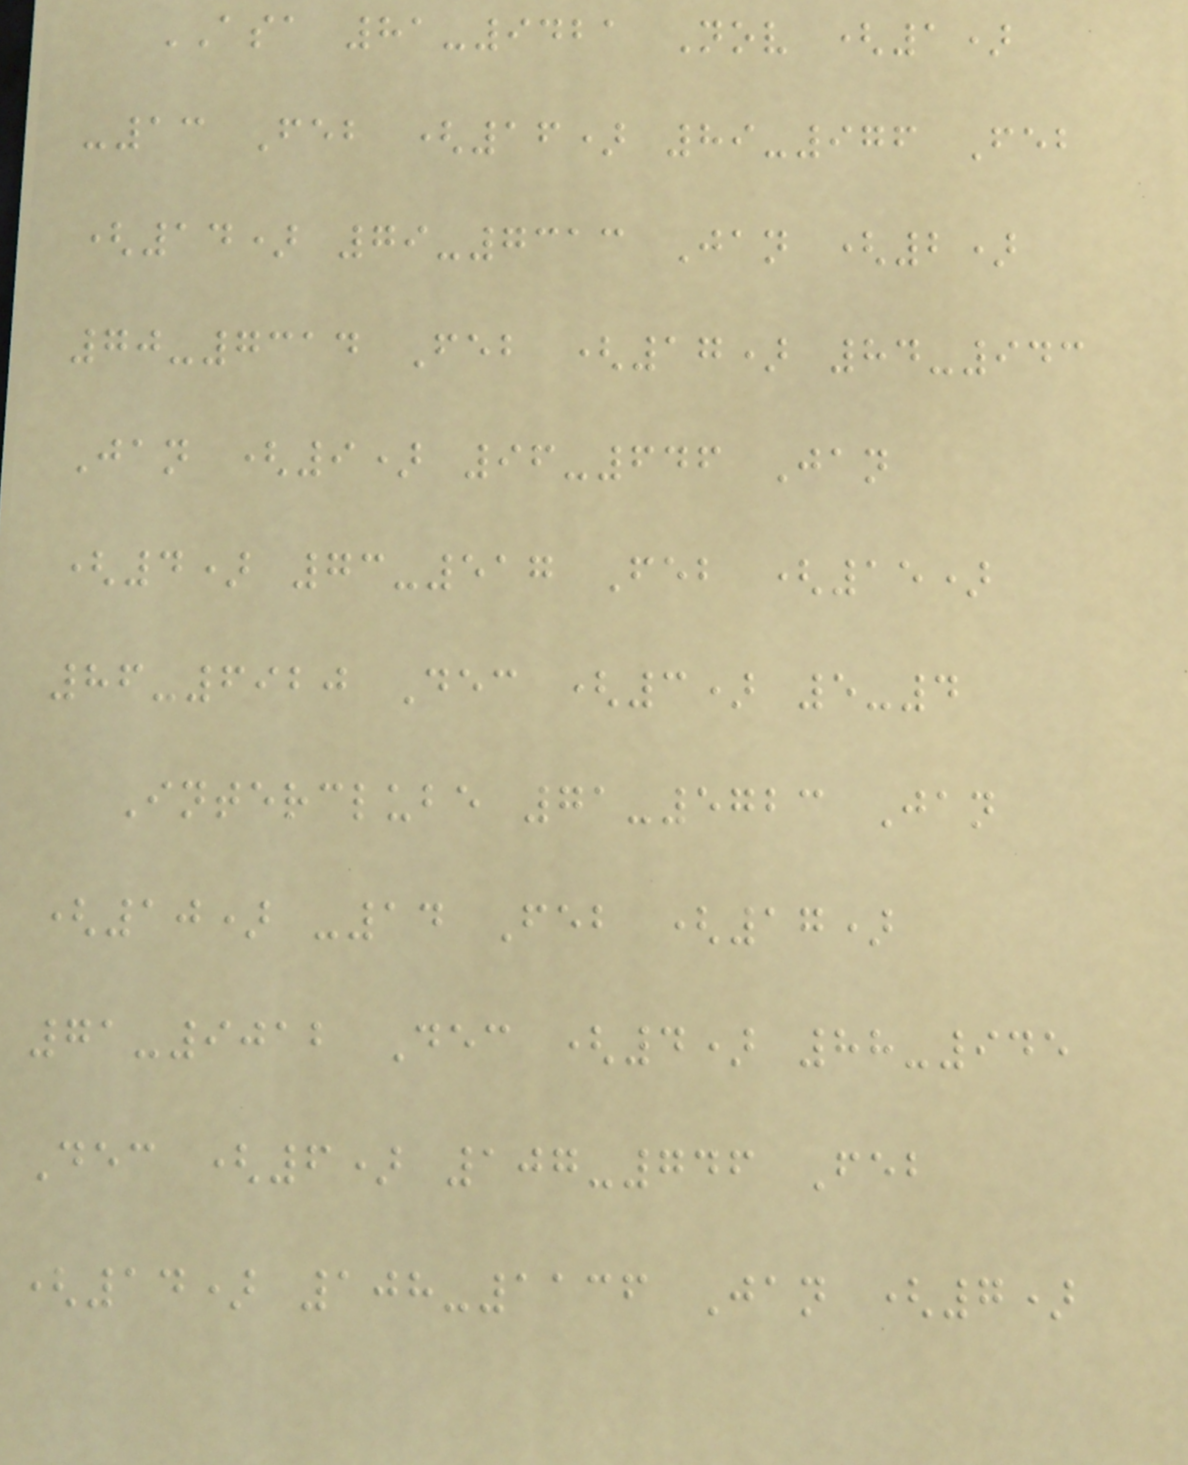ASA 81-9421 Nov (1)
-13 Feb (16) 89-976 Feb
(14) 79-7313 Jan (2)
70-7314 Feb (17) 84-943
Jan (9) 96-646 Jan
(4) 73-517 Feb (15)
86-6920 Dec (3) 5-4
Interclube 71-5723 Jan
(10) -14 Feb (17)
71-9012 Dec (4) 88-945
Dec (6) 107-746 Feb
(14) 108-1136 Jan (7)
